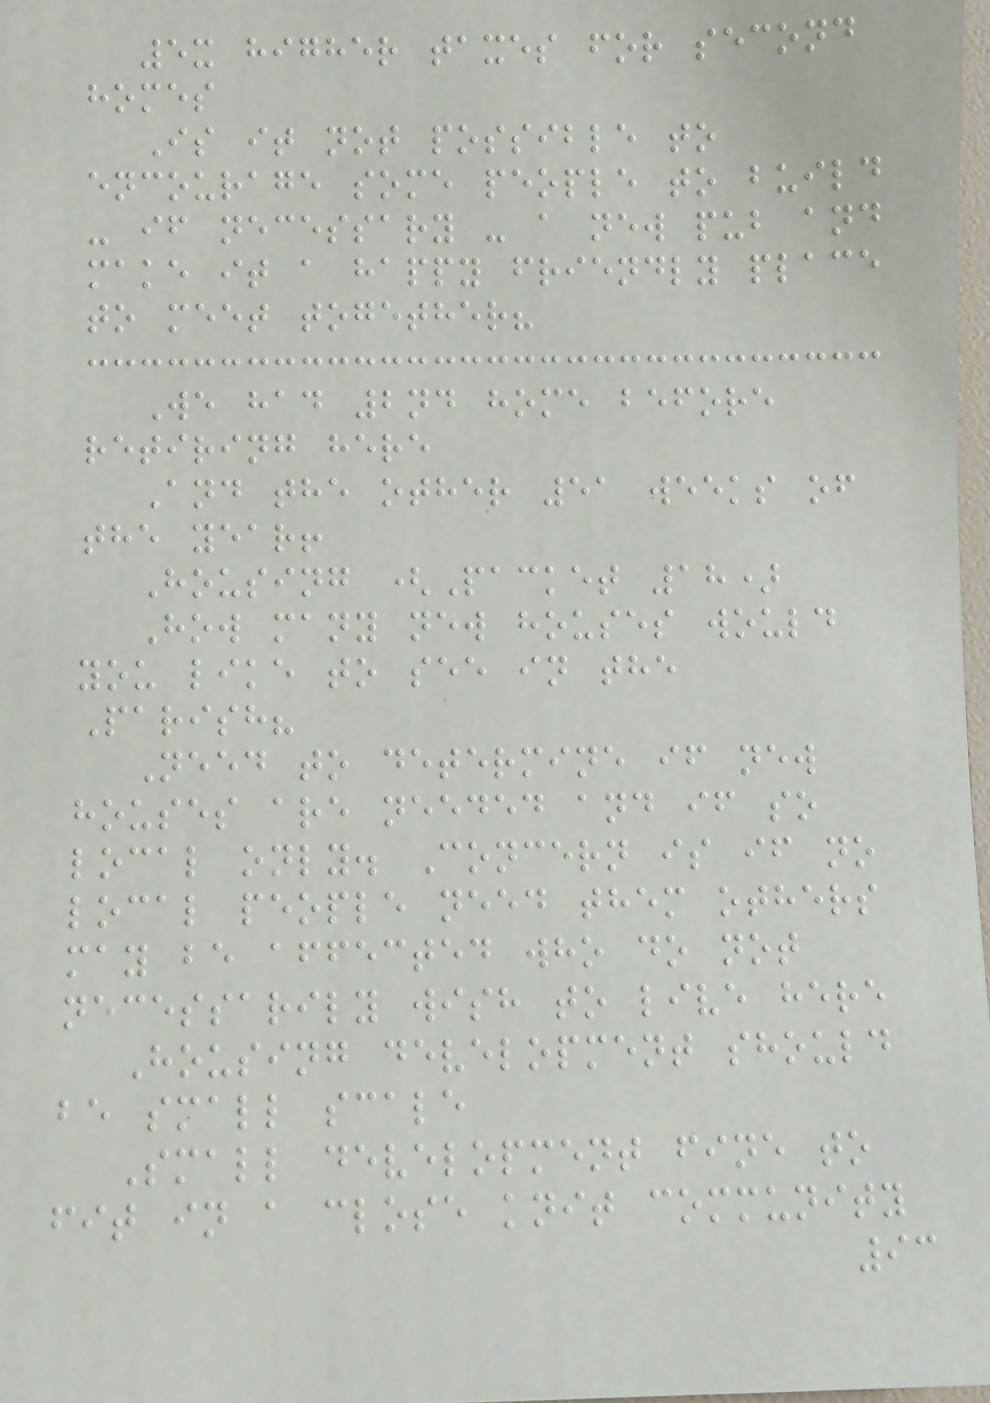5x higher taxes for second
homes
Is it not possible to
encourage some people to build
- if necessary - a new pub and
make it a happy friendly place
to meet together?
We had 2nd home before
retiring here
And the other 51 weeks of
the year!
Housing (Packet 18)
How many new houses would
you like to see in the
Parish?
Need to determine if new
houses are needed and if so
local only. Concern is if no
local people need them others
may be affected who do not
necessarily wish to live here
Housing development should
be small scale
Small development fine to
fit in a close knit community
93
